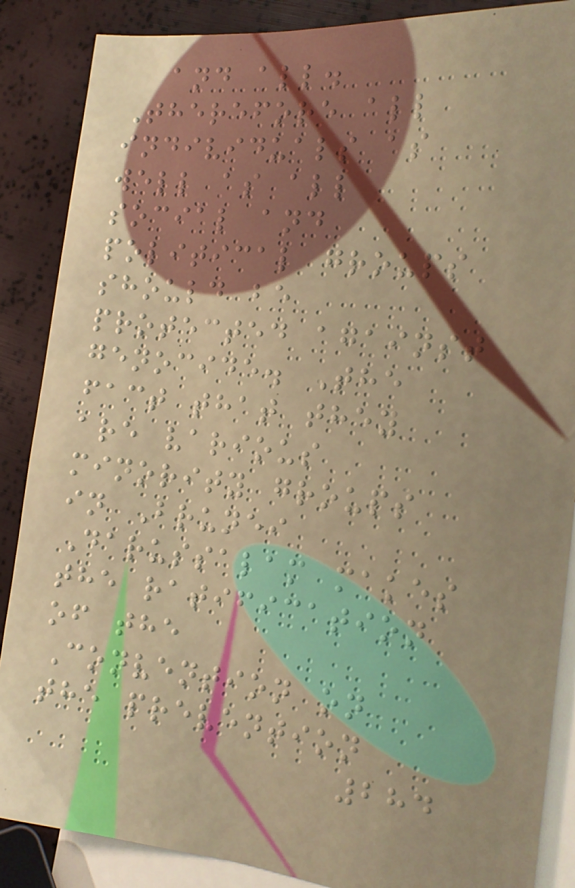and all.
Therefore all
individuals as
well as all
social and
political groups
should be
protected against
genocide. The
fact that they
are various
minority groups
in Brunei
Darussalam makes
the ratification
of the
Convention on
the prevention
284
